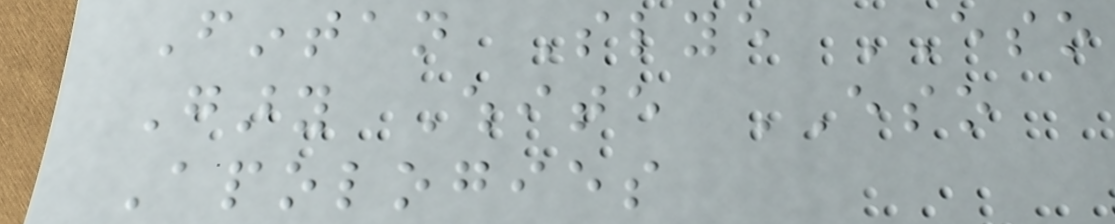Fintan Slye ESO
Gary White ESO
Apologies
